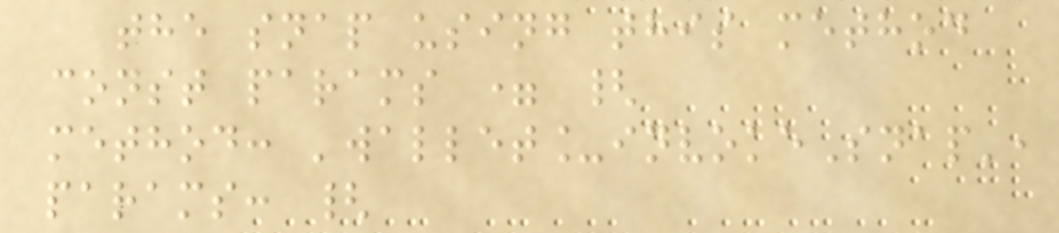the snap using this method
const params = {
method: 'wallet_invokeSnap',
params: {
